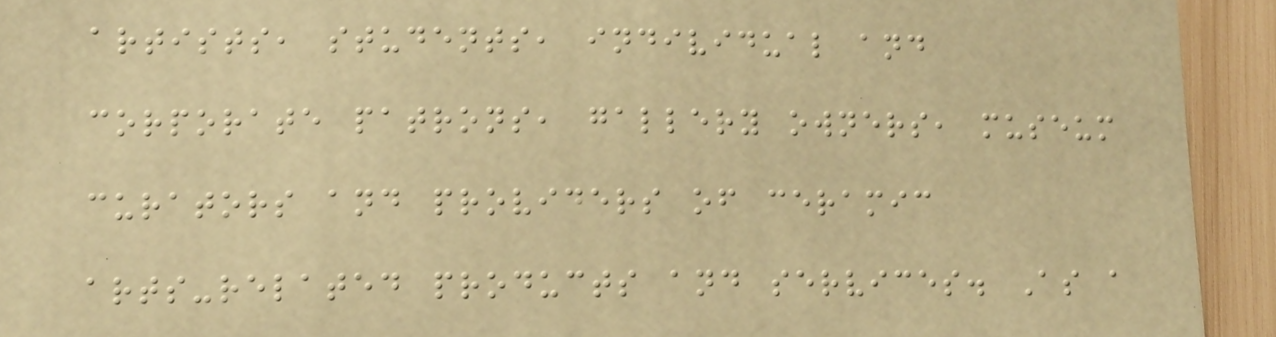artists, students, individual and
corporate patrons, gallery owners, museum
curators and providers of ceramic
arts-related products and services. As a
